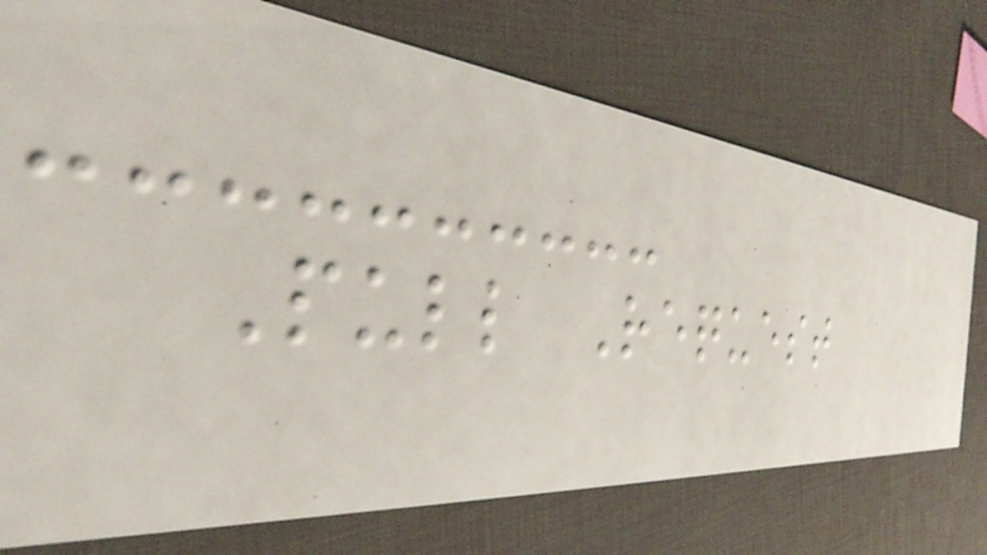Pull Request
